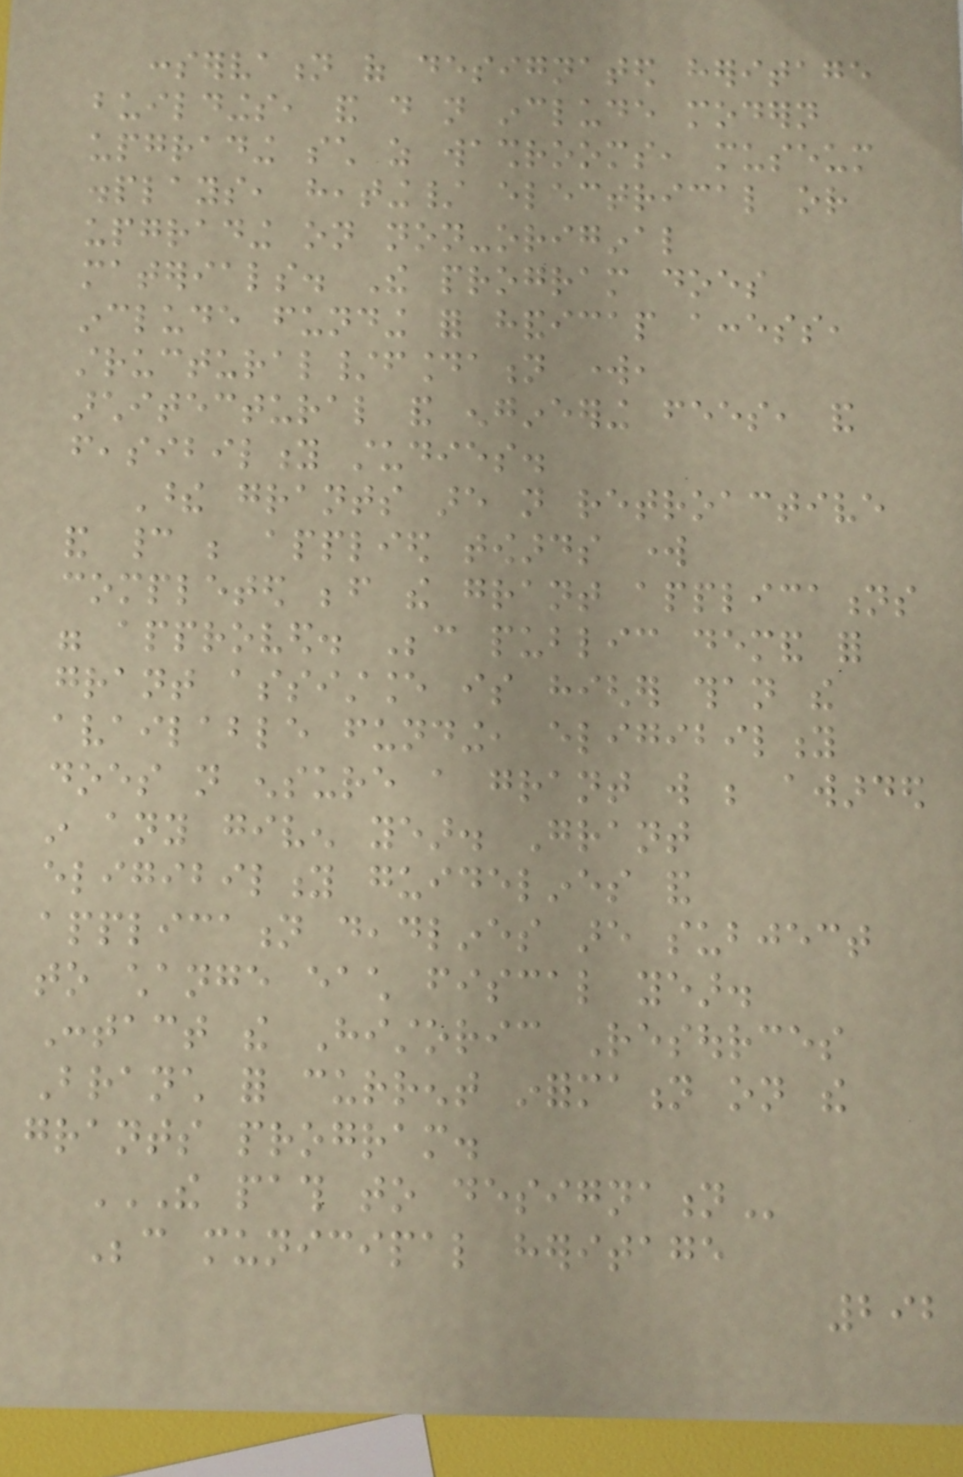conservation of designated heritage
buildings, and do not include modern
upgrading such as washrooms, museum
displays, heating/ electrical or
upgrading on non-original
materials. The program does
include funding for handicap access,
structural/foundation work,
architectural and engineering fees, and
feasibility studies.
These grants are not retroactive
and cannot be applied towards work
completed before the grant applications
were approved. Because public demand for
grant assistance is higher than the
available funding, eligibility
does not ensure a grant will be awarded
in any given year. Grant
eligibility guidelines and
application deadlines are subject
to change each fiscal year.
Contact the Historic Resources
Branch for current information on the
grants program.
THE PATH TO DESIGNATION
Because municipal heritage
292
